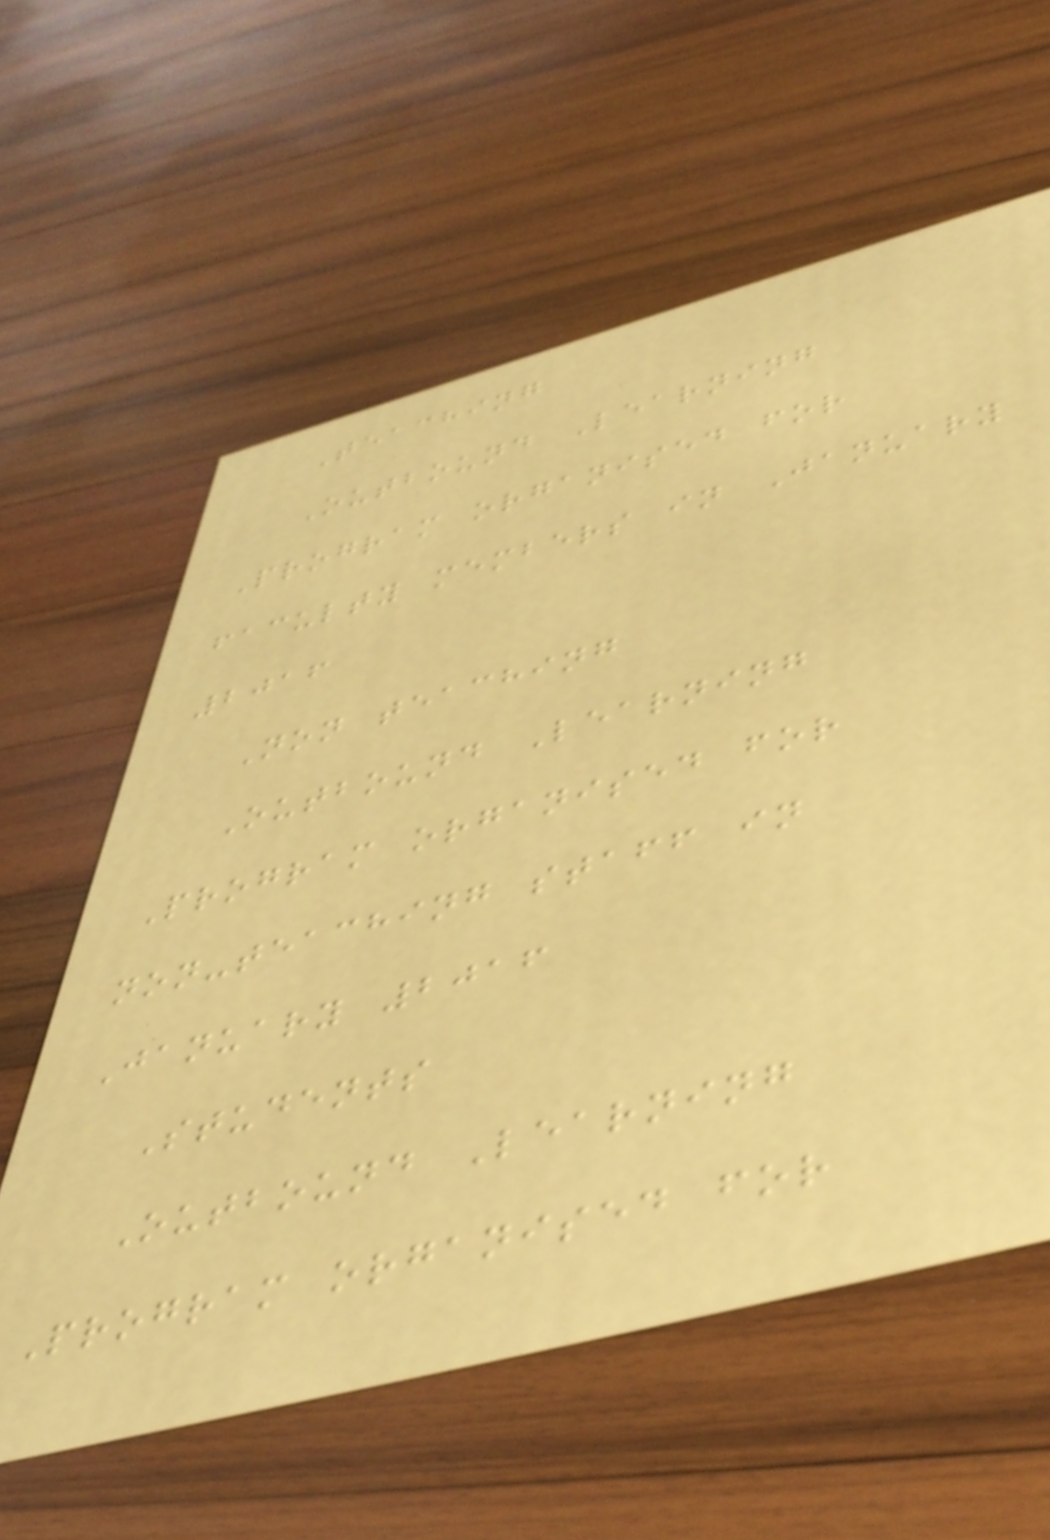Teaching
Outbound Learning
Program organised for
faculty members in January
2016
Non teaching
Outbound Learning
Program organised for
non-teaching staff in
January 2016
Students
Outbound Learning
Program organised for
